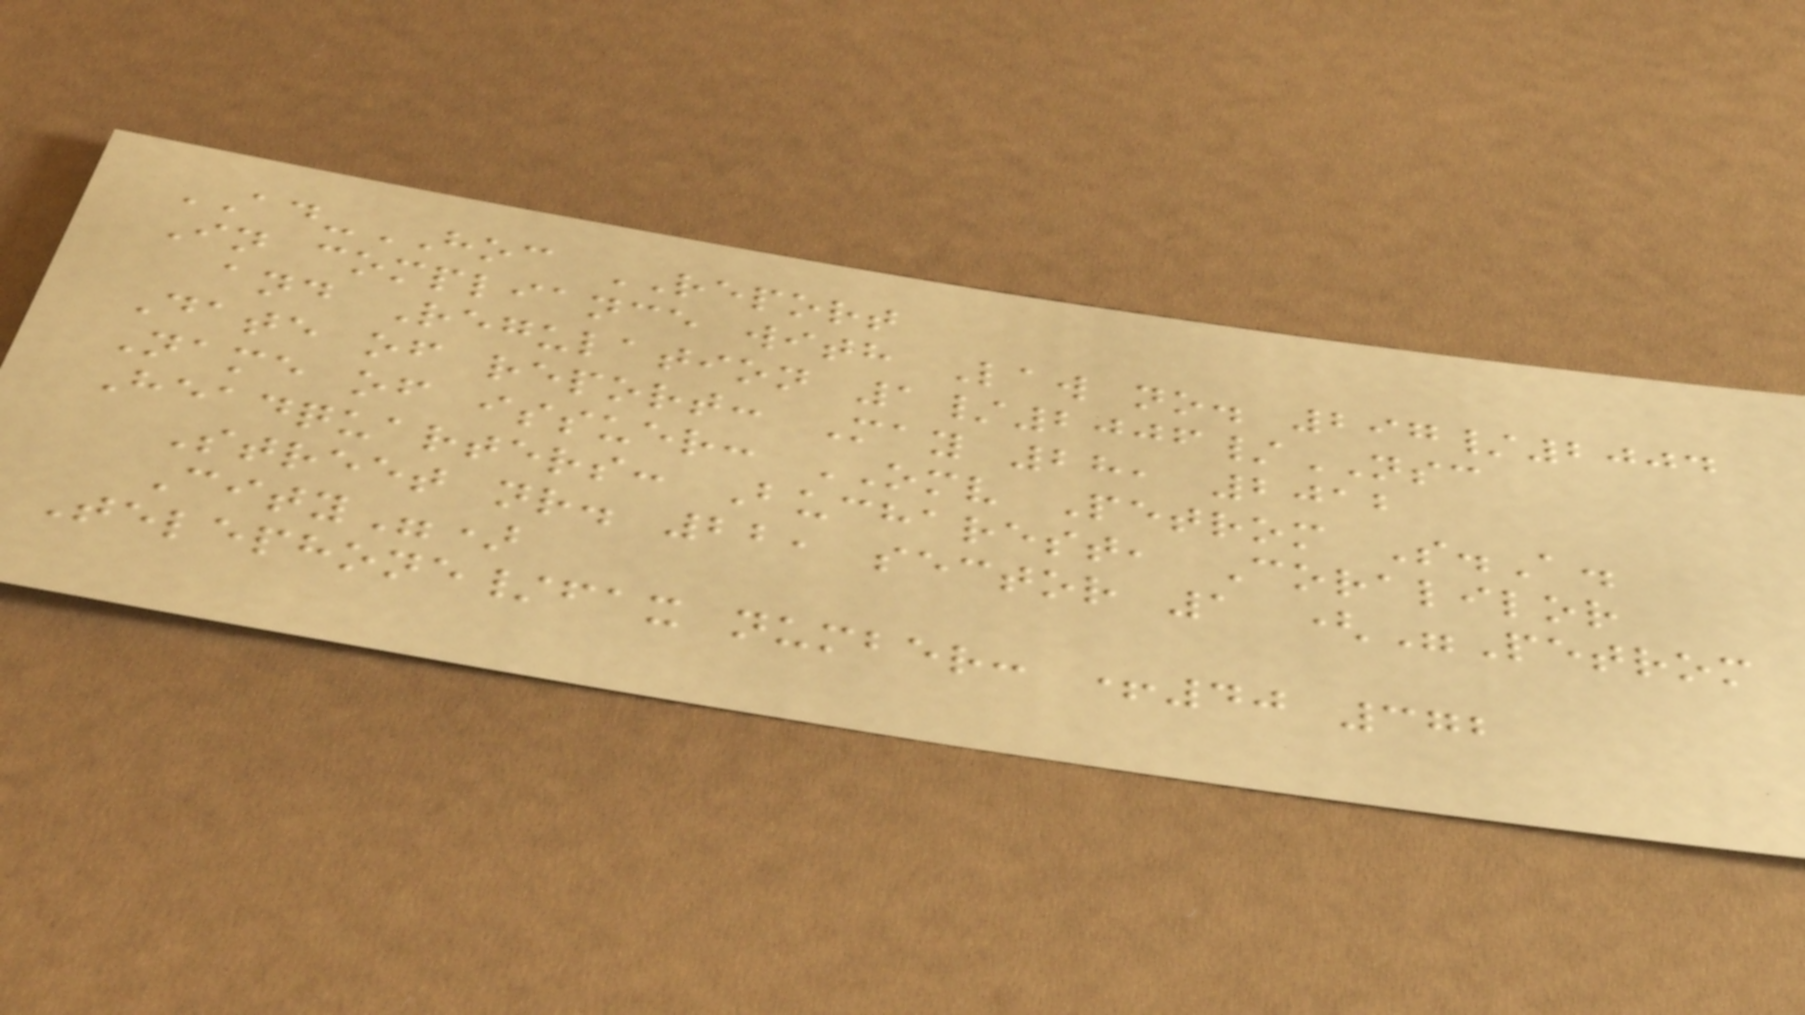AD-HOC REPORT
In compliance with Law no. 297/2004
and Regulation 1/2006/NSC
Date of report: May 28, 2012
Name of issuer: OMV Petrom S.A.
Headquarters: Bucharest, Coralilor
Street nr. 22, sector 1 ("Petrom
City")
Telephone/fax number: +40 372
